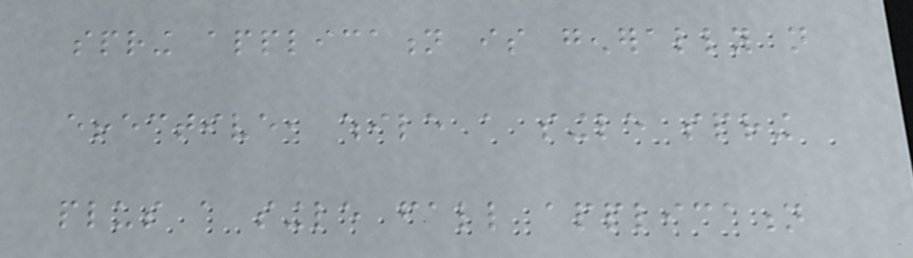spring application is generally not
effective, while a single spring
plus a single fall application
